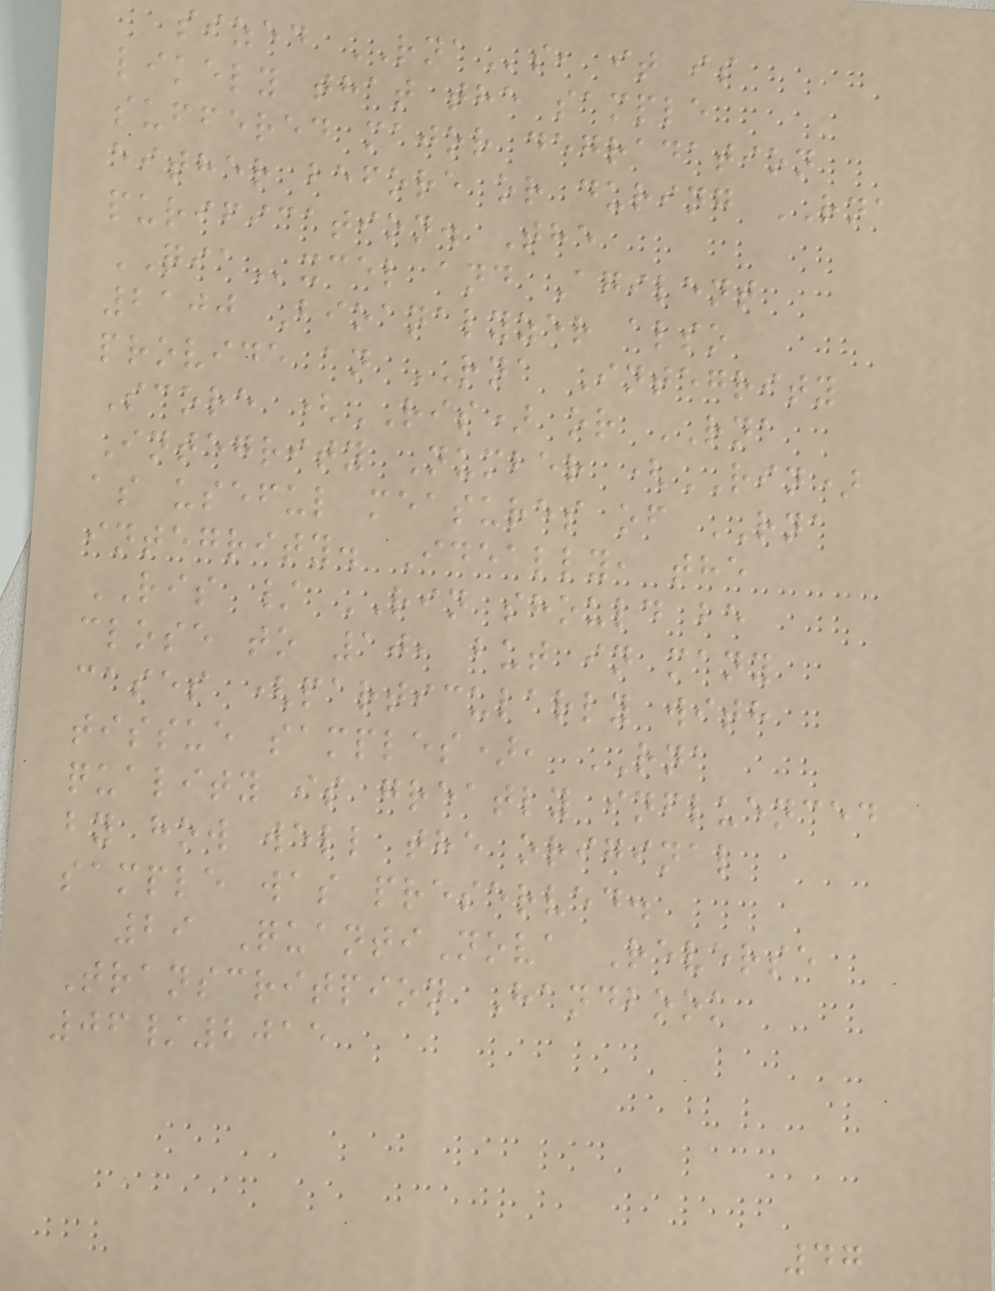sized RNAs, it is
likely that the sample
suffered major degradation
either before or during RNA
purification. The
QIAxcel and Agilent
2100 Bioanalyzer also
provide an RNA Integrity
Score (RIS) or RNA
Integrity Number (RIN)
as useful measures of RNA
integrity. Ideally, the
RIS / RIN should be
close to 10, but in many
cases (particularly with
tissue samples), RNA
quality is greatly influenced
by how well the original
sample was preserved.
29 QuantiNova Reverse
Transcritpion Handbook
06/2015
47
